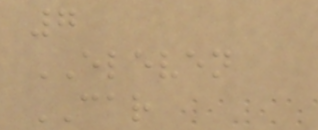7
ELEVEN
CAR
